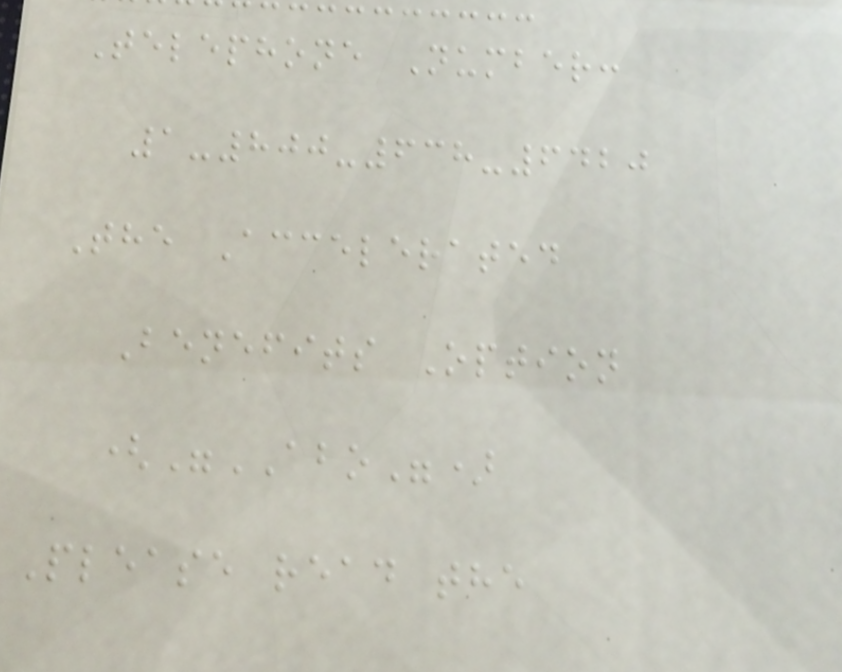Telephone Number:
1-800-638-6420
The Accelerated
Benefits Option
("ABO")
Please read the
